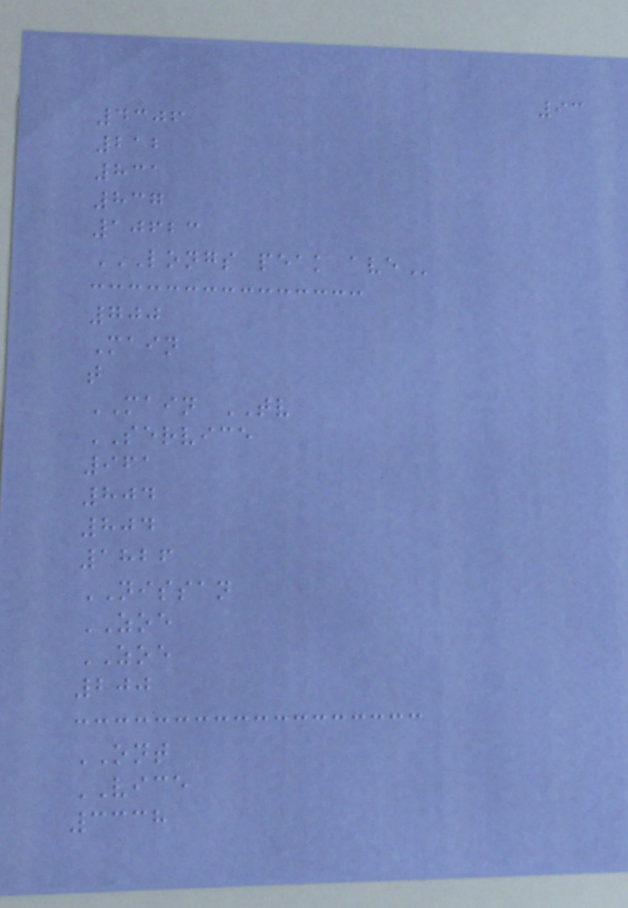93
4306
212
831
837
10623
LONGS PEAK AVE
700
Main
t
MAIN TV
SERVICE
961
804
804
1826
NISSAN
ZOE
ZOE
200
ONT
VICE
3338
